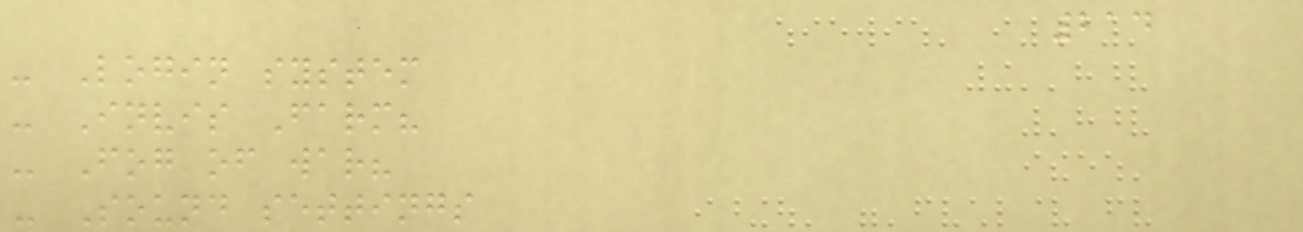214
- Login system
- Invis Farm?
- Fog of war?
- Sound settings
